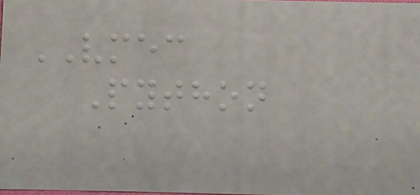VMEC
Python
